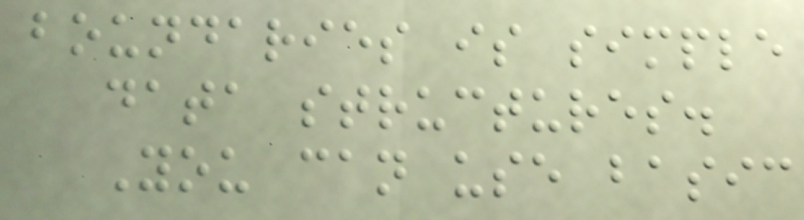boundaries is simple
data structures.
You can use basic
